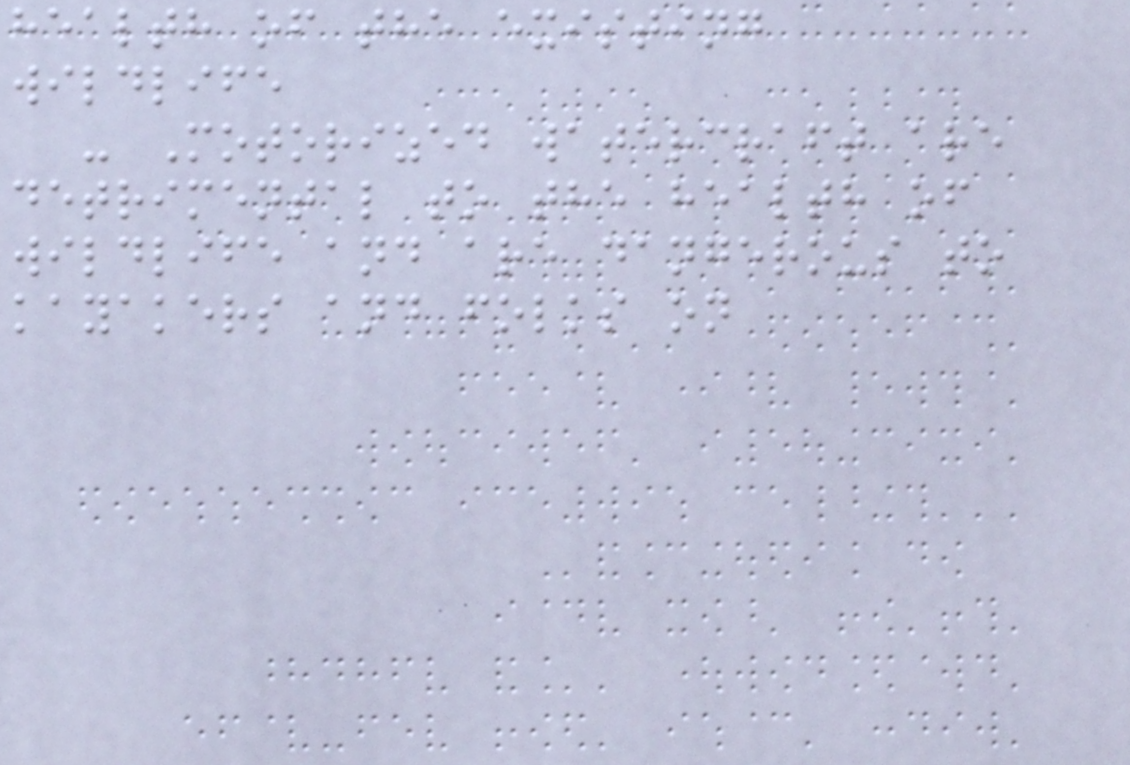health of the existing
wildlife
- Motorized watercraft are
detrimental to the health of
wildlife and are dangerous to
kayakers and folks on
